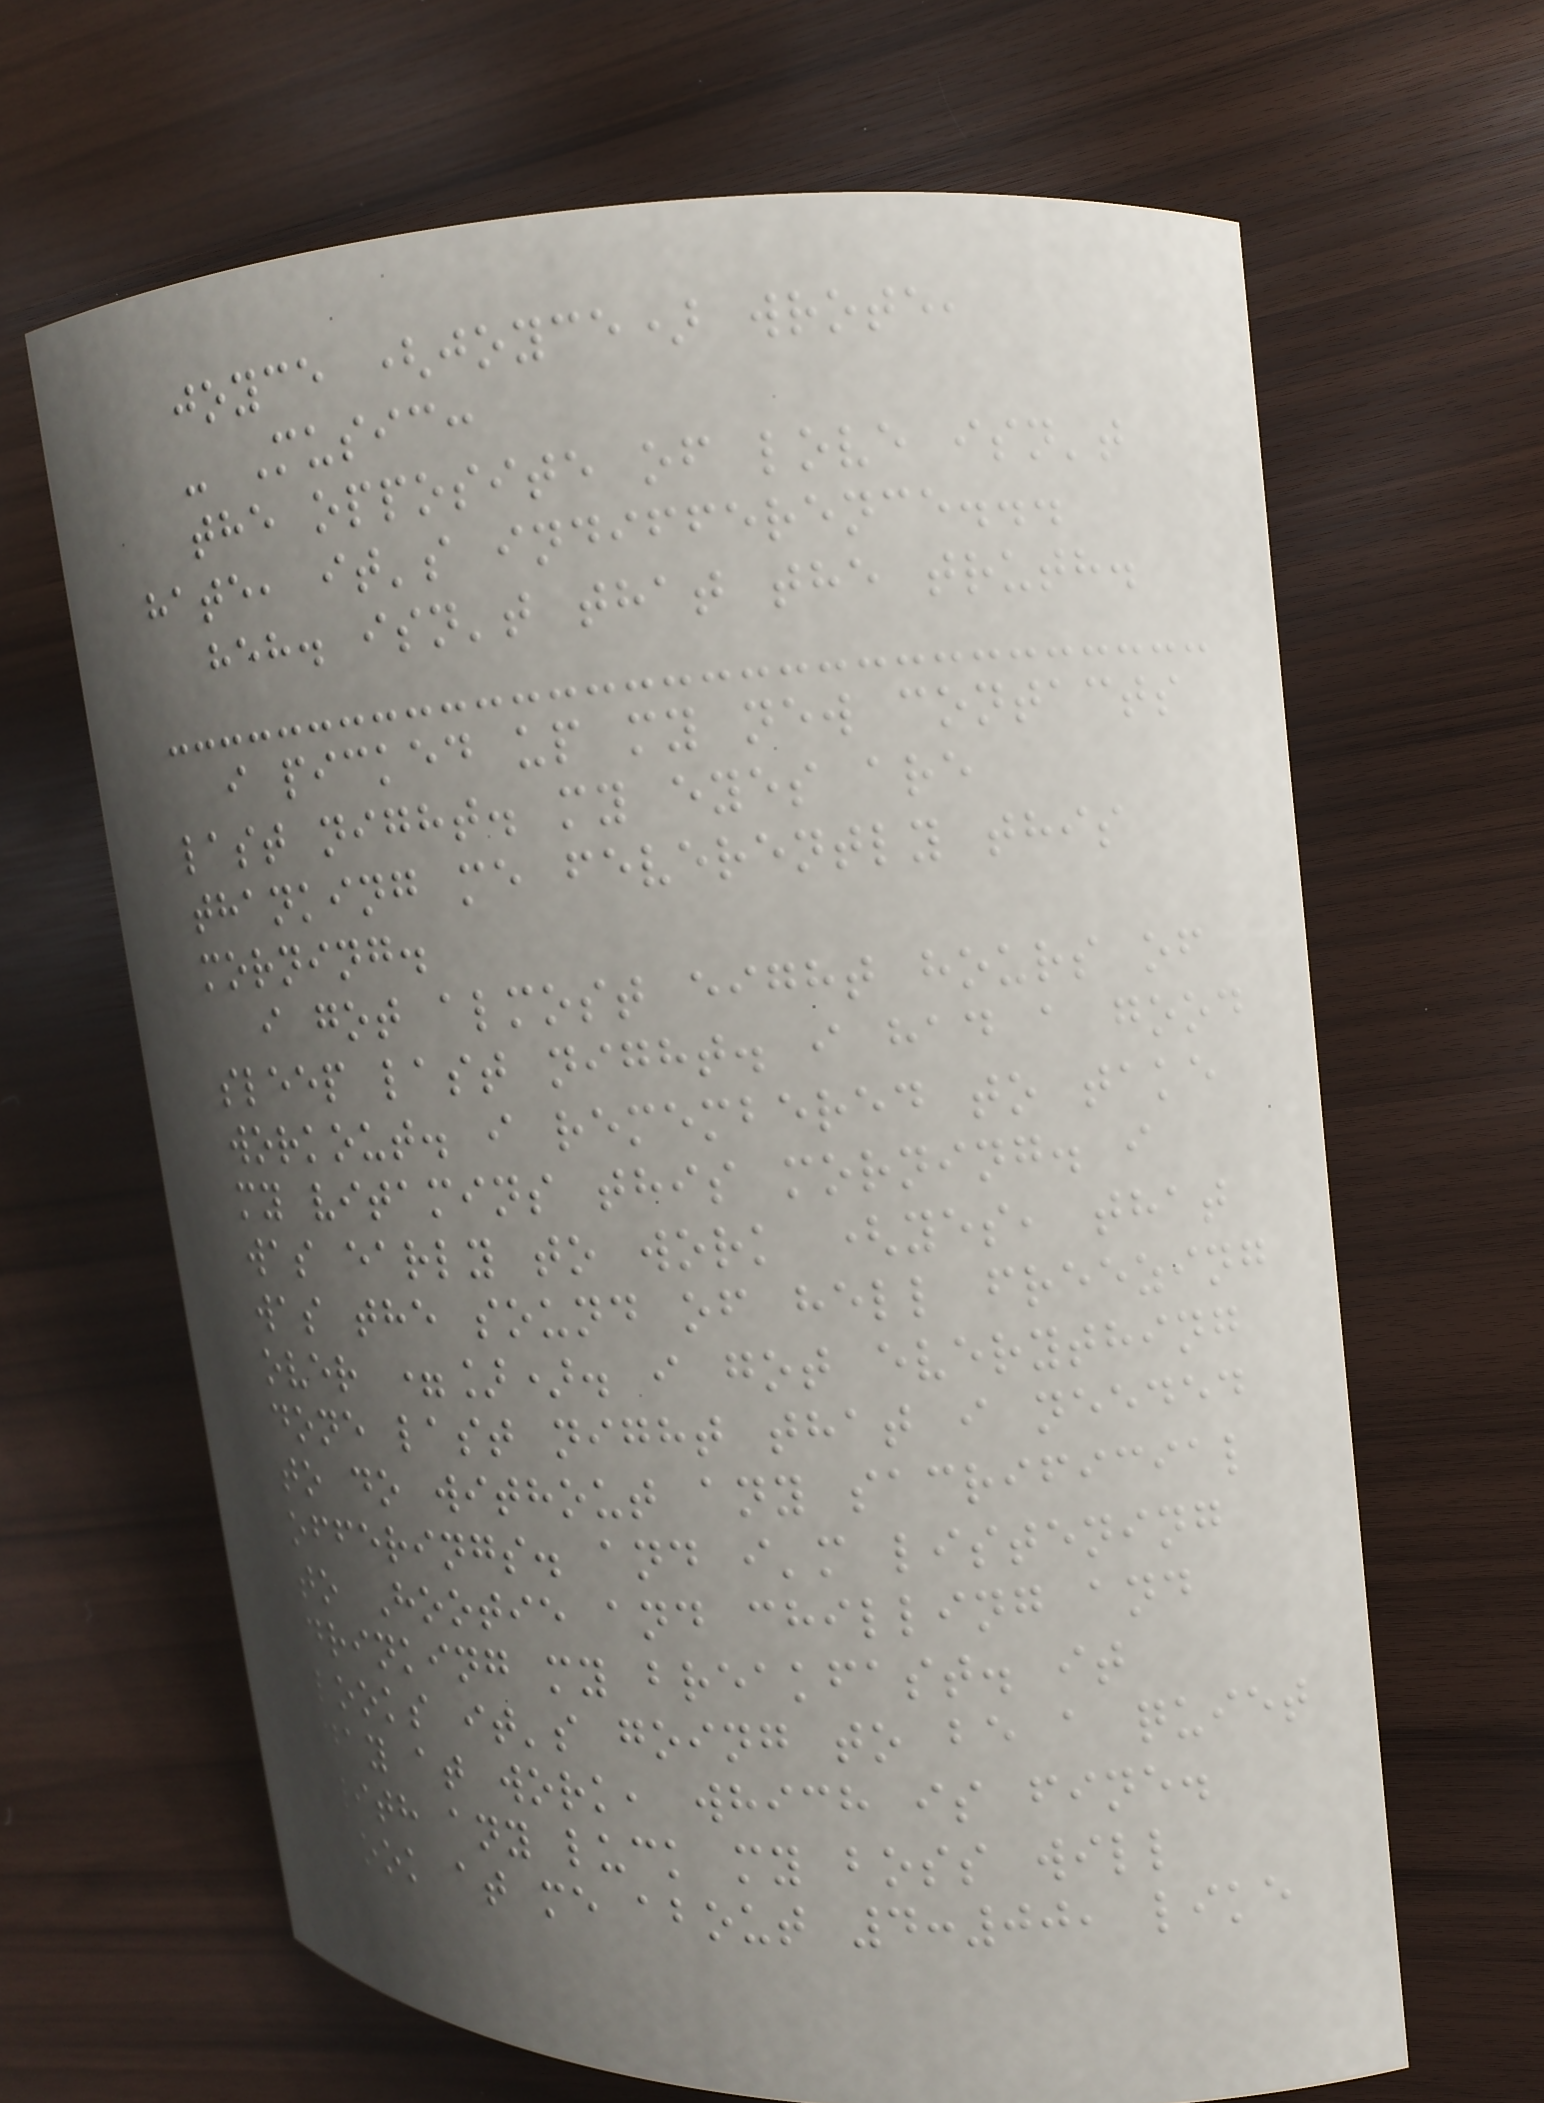joyce (joyce) wrote,
- Music:
the opposite of love isn't
hate, it's indifference...
heh. isn't that the truth.
i picked up my new contacts
last night. my eyes are
thanking me feverently this
morning.
i got almost eight hours of
sleep last night. i had a good
workout. i remembered to take
my vitamins this morning. i
was early to work (yes, that
was the sound of hell freezing
over =]). i got everything
done last night that i needed
to do without any sacrificial
offerings. and i'm listening
to Hootie and chilling and
drinking my breakfast. it
looks it's going to be a quiet
day at work, which is fine.
with any luck my boss will
look at me about 4:00, like
